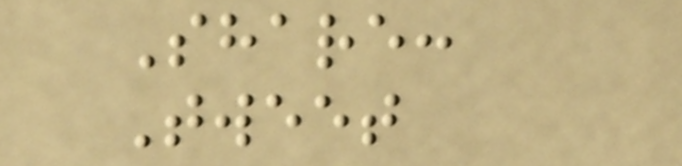Share:
Tweet
